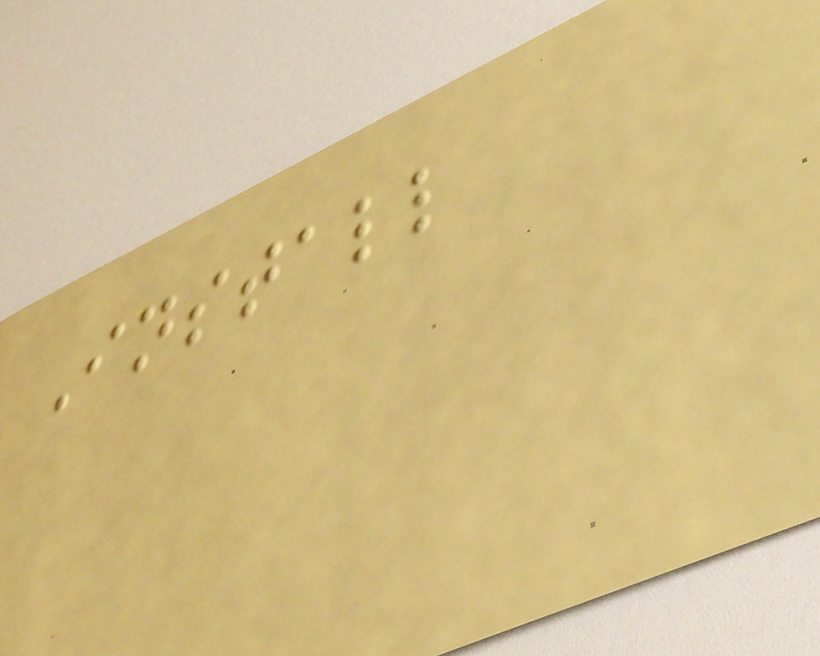Install
